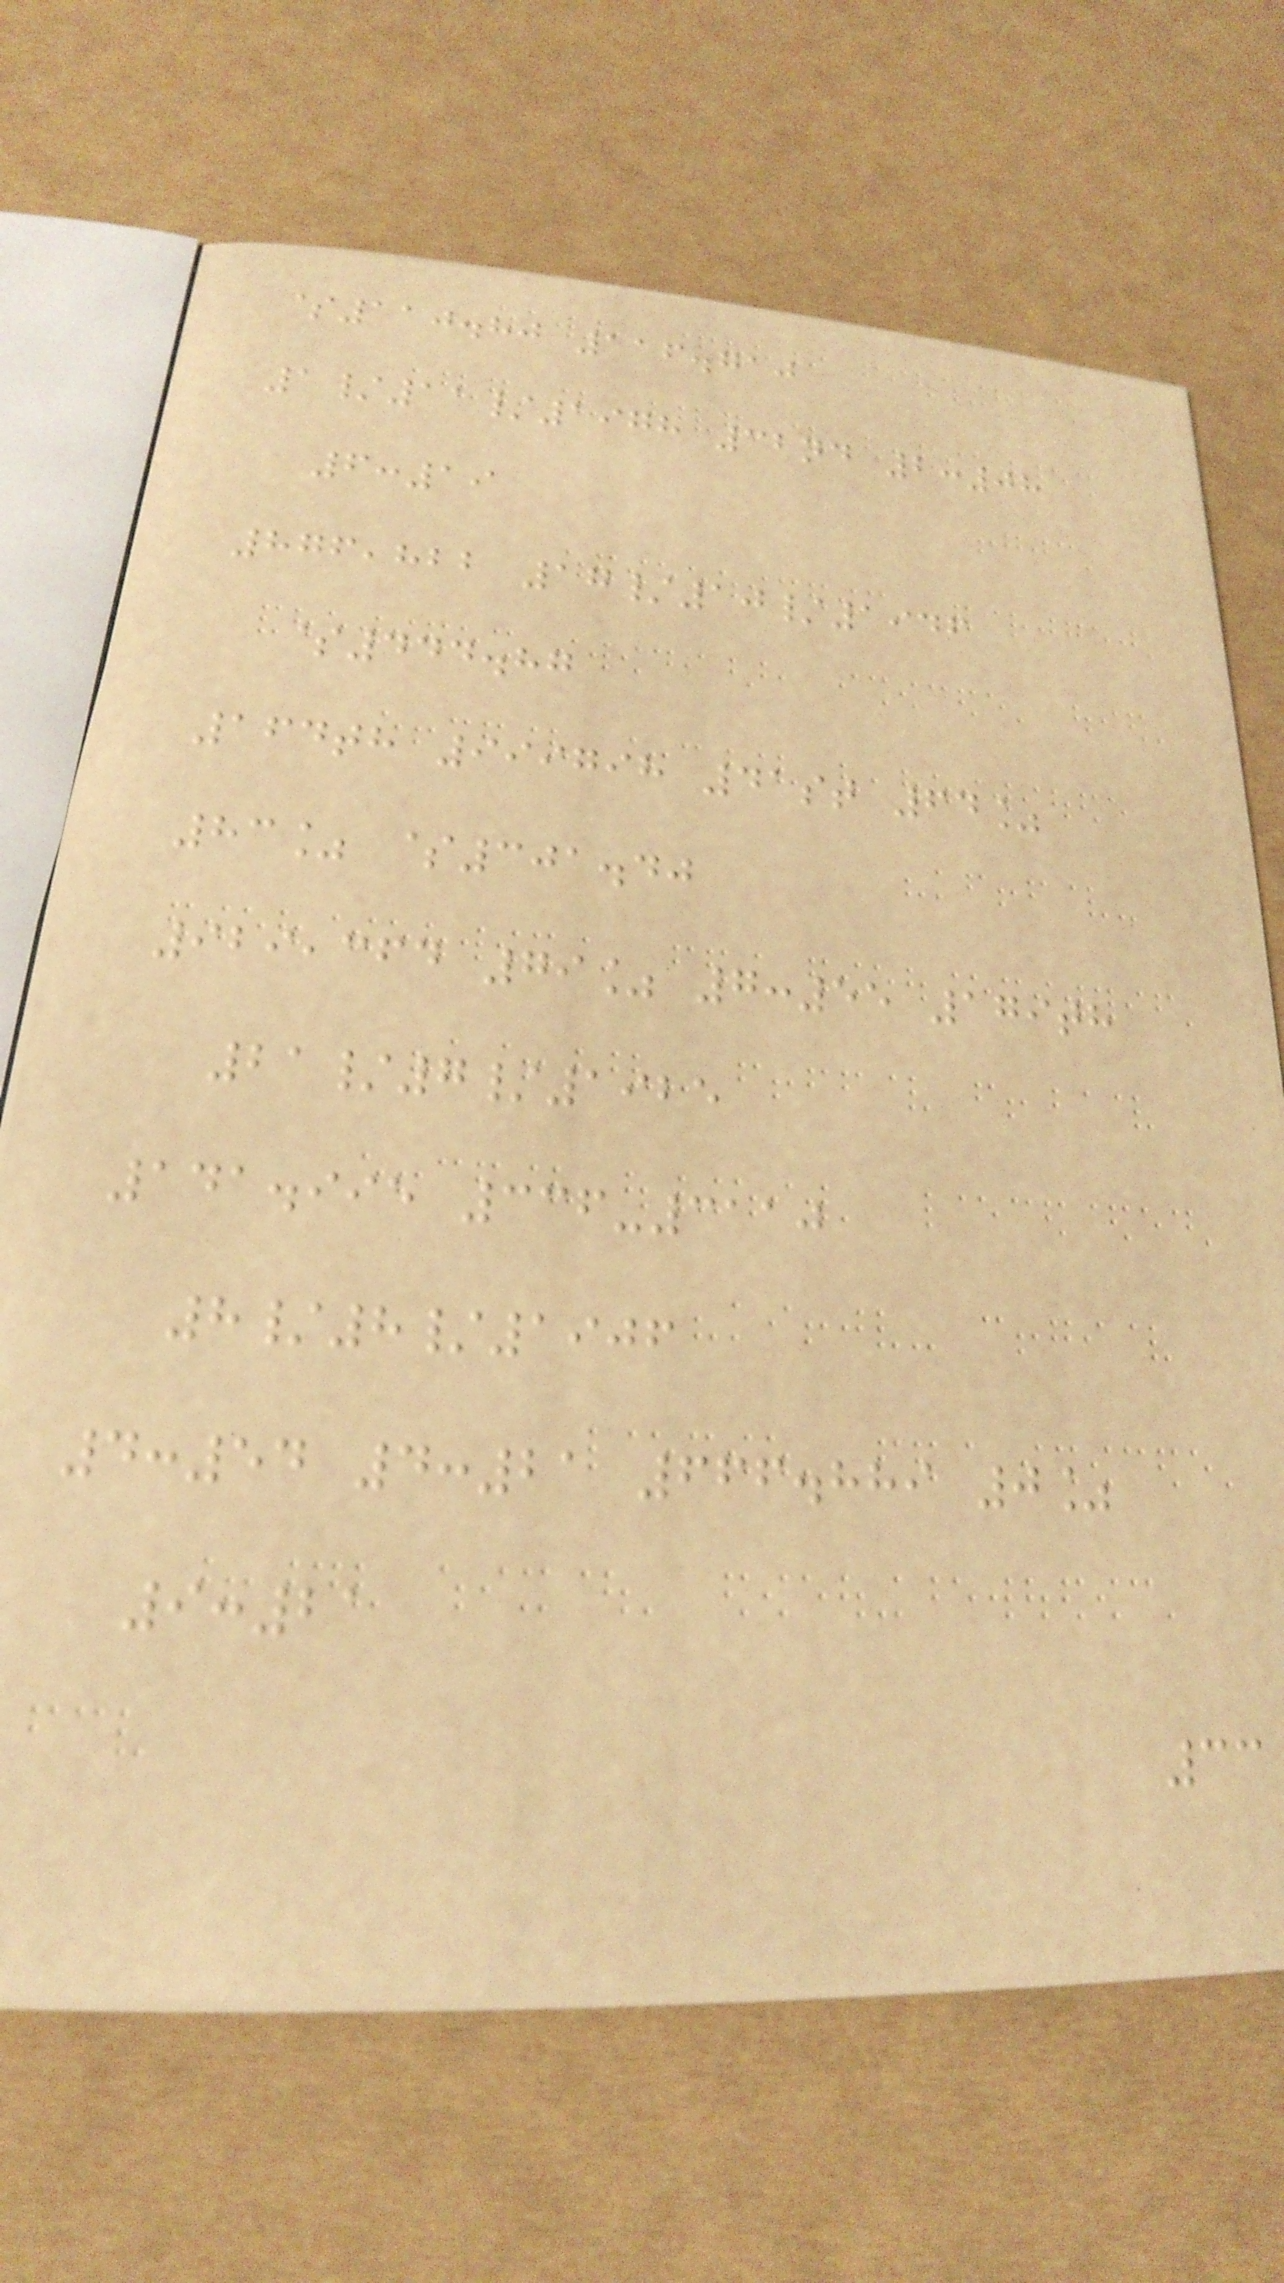$110.80 116.710
1/11/1978 32nd 2:08
6:19
876,822 17/10/1946
$444.87
164th 999798 41st 64%
83% $301.40
929,364 79% 7:55 179th
21/7/1925
141.995 336-3110
8/8/1906
4:54 4:21 666.889 0%
9:21
33
